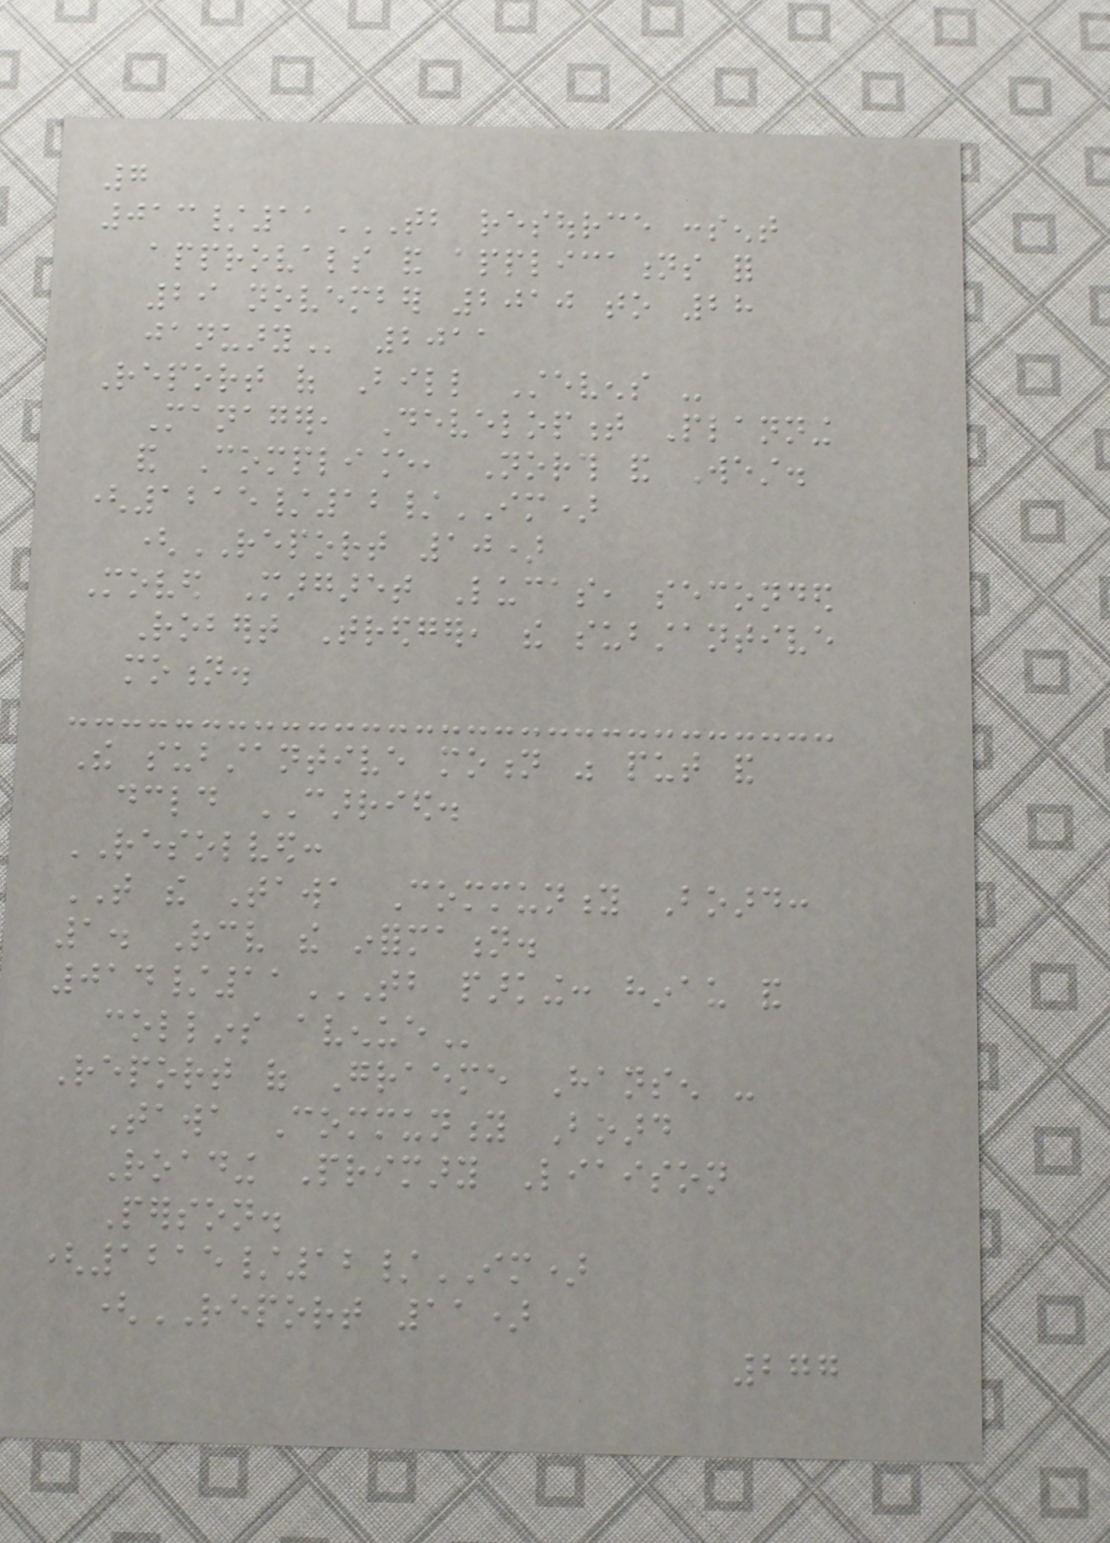7
013/11TB RESOURCE CONSENT
APPROVALS AND APPLICATIONS FOR
29 NOVEMBER 2010 TO 28
JANUARY 2011
Report of Bill Stevens -
Manager, Development Planning
and Compliance, North and West.
(1215/12/IM)
(REPORT 10)
Moved Margaret Lucas, seconded
Robert Tredger, the substantive
motion.
The substantive motion was put and
declared CARRIED.
RESOLVED:
THAT the Tawa Community Board:
1. Receive the information.
014/11TB PARKING: HINAU AND
COLLINS AVENUE
Report of Graeme Hansen -
Tawa Community Board
Roading Primary Liaison
Person.
(1215/12/IM)
(REPORT 11)
277
